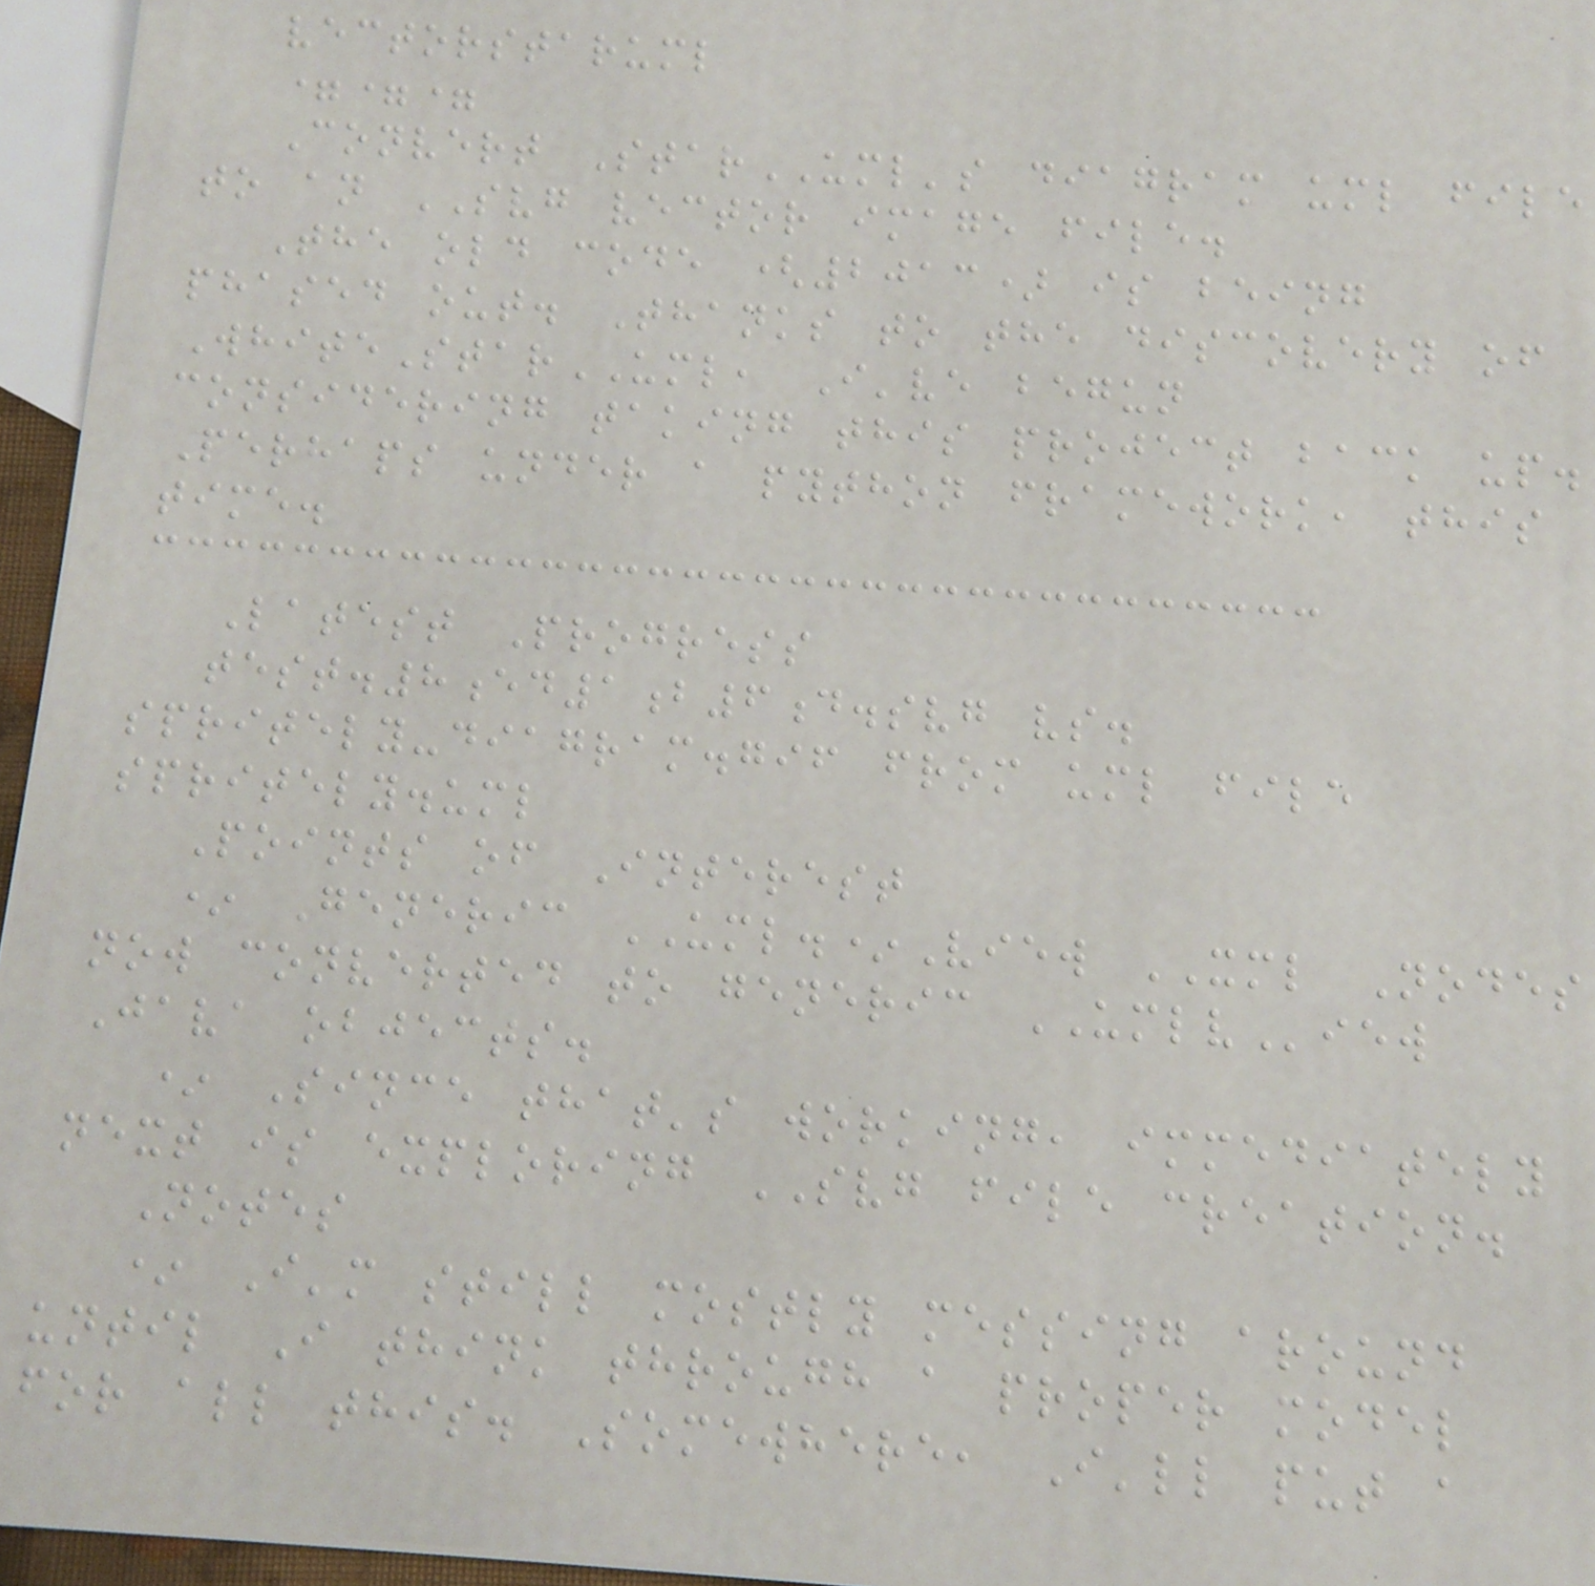vectorstaruml
===
Convert StarUML's diagram uml file
to an SVG vector image file.
The old code (2013) is being
phased out. Thanks to the discovery of
WhiteStarUML, I've begun
considering taking this project back up.
Perhaps under a python framework, this
time.
Latest Progress
test.8ed1b6d.svg vs.
spritely-diagram.gif from uml file
spritely.uml
Points of Interest
* Generic UML.*View XML Nodes
now converted to generic UMLView
Java objects.
* Since that's working, immediately
next is exploring SVG file creation.
Notes
* I'm still mostly messing around
until I think through a proper model
for all this. Somewhere, I'll put a
